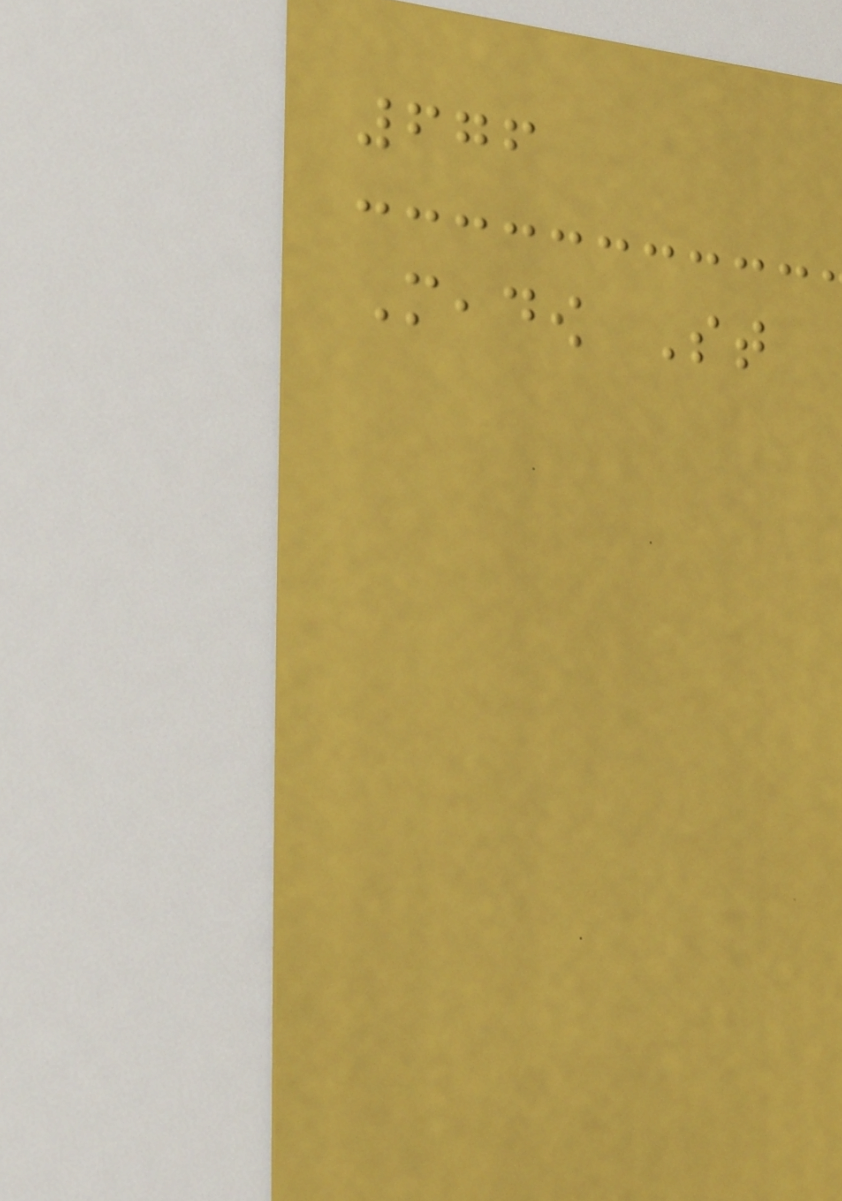676
Meadow St
